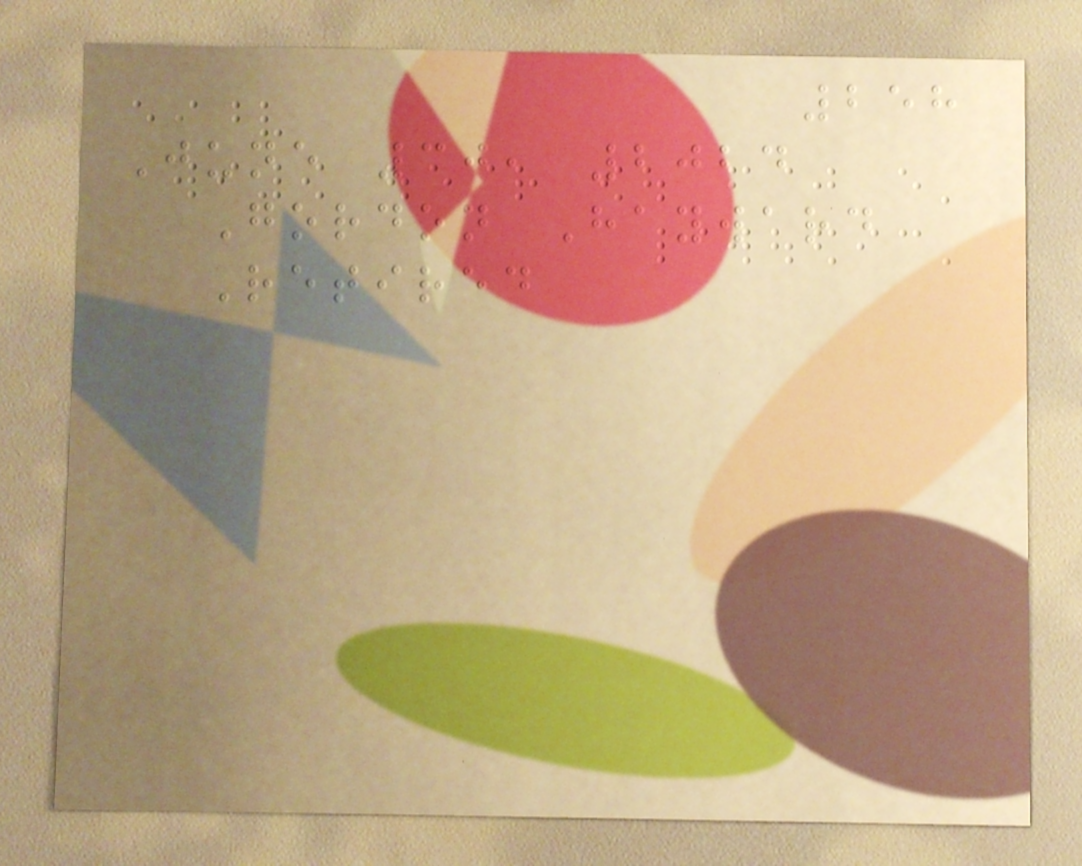258
June 30, 2024
Gordon Hayward
Retired
